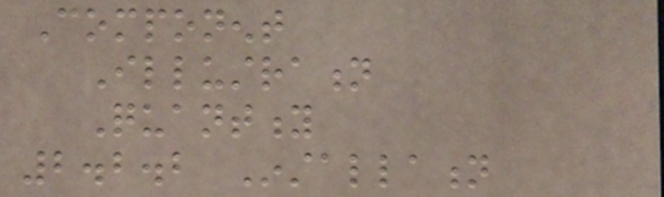Component
Illustration
Quantity
2.2.2 Installation
